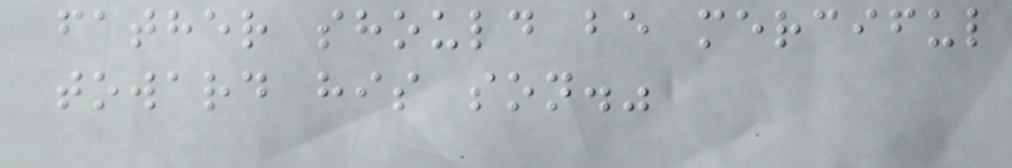father should be merciful
toward his son."
